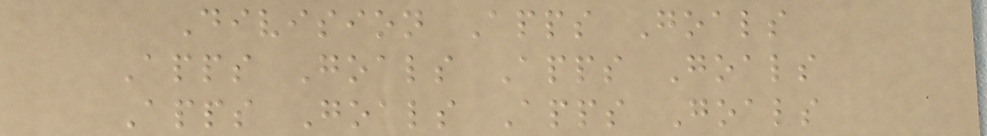Division Apps Goals
Apps Goals Apps Goals
Apps Goals Apps Goals
